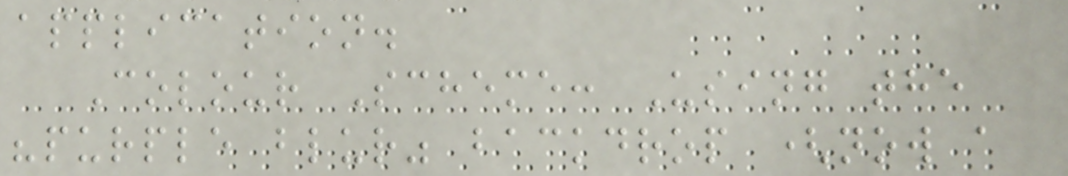application.
Colour Scheme: Using the
"purple blur" backdrop (now a
